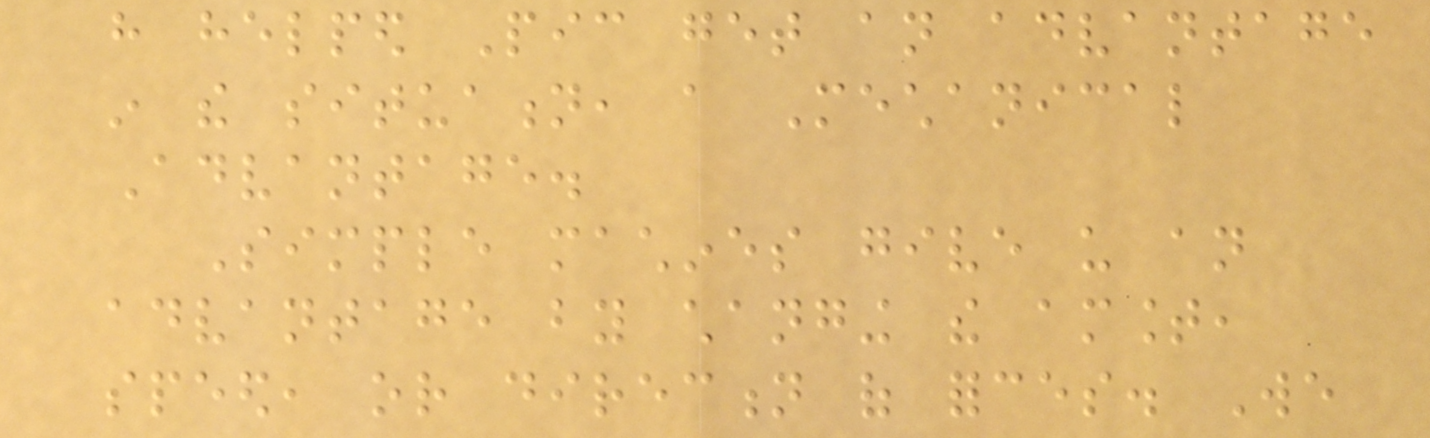have helped Pic get an advantage
in the situation, a Mechanical
Advantage.
Simple machines give us an
advantage by changing the amount,
speed, or direction of forces. We
